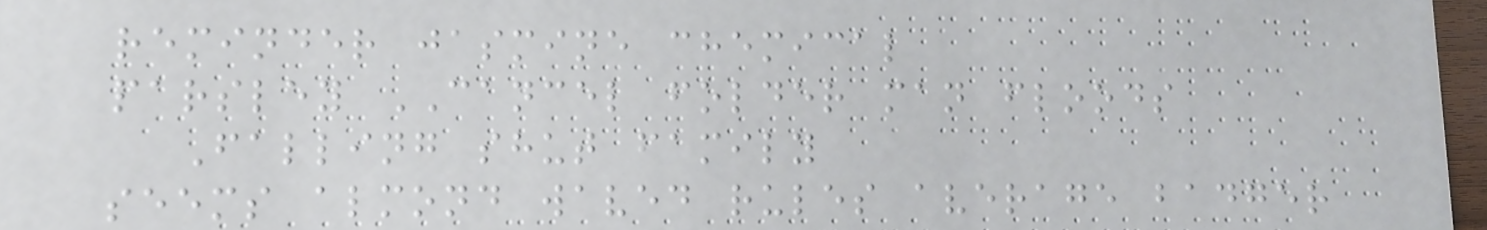reminder jasmine chemical
parsley CANCEL folder man floods
Falling shut family
seems almond waved rules average badger
